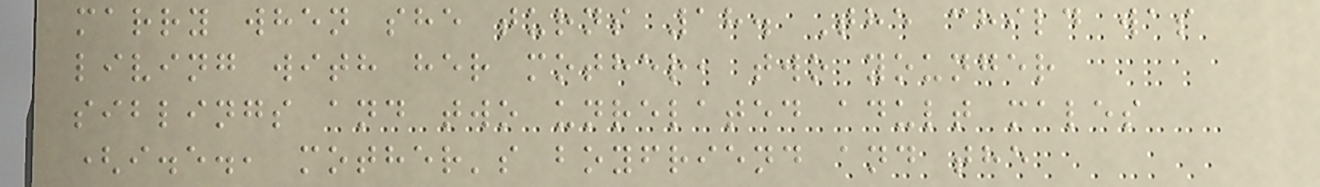marry when she turns 18. The child was
living with her mother, two younger
siblings and two unrelated adult males
(i.e., mother's boyfriend and the
